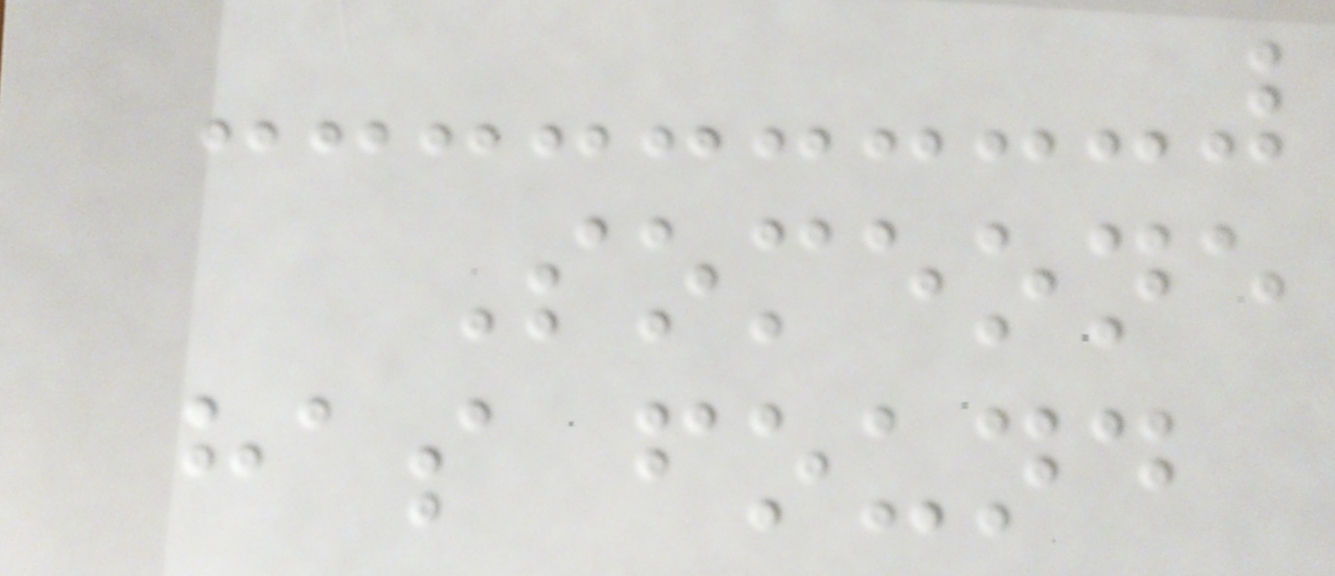Someone
has found
